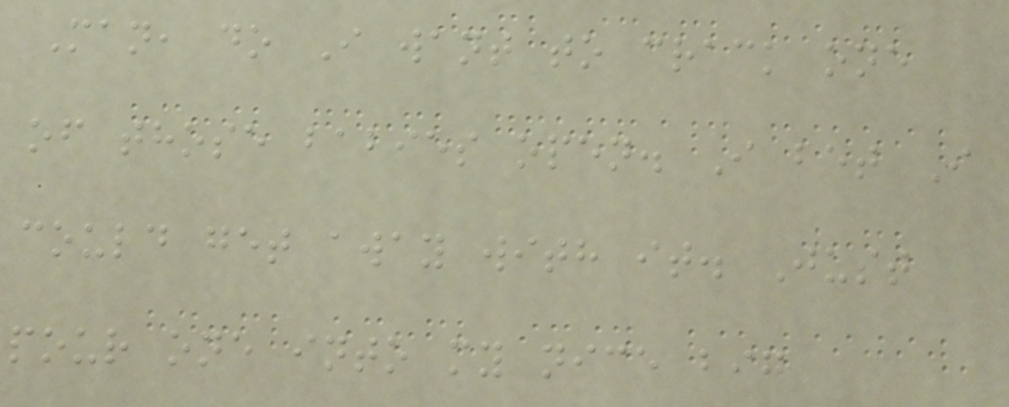Man, do I want to crack one
of those babies open. I bet I
could get away with it. Just
pour one into my nice big
